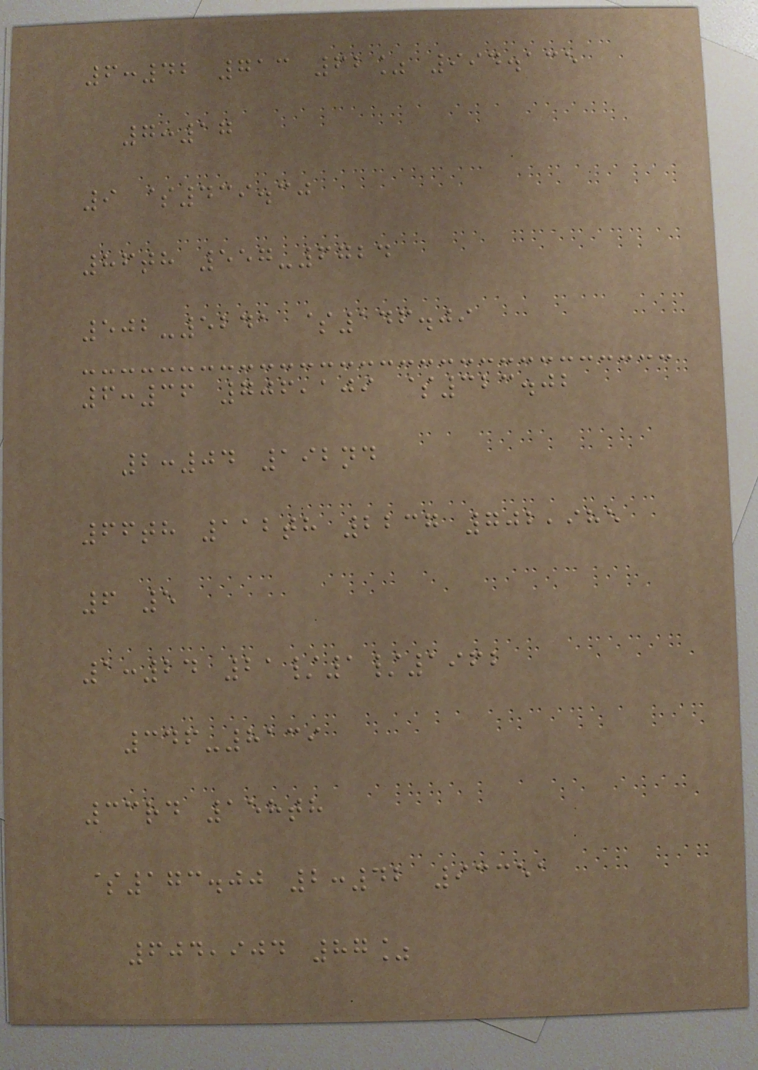6:42 713 62% 994.135
7:17
9 $439.30
86th 557-6724
502-5241 $146.09
6:36 706,109 $323.02
2:04 192nd
66th 112th 2237 702,985
6 5
1:24 21/1/1962
346-8139
33rd 158th
$173.00 2:42 93351
604,904 87%
